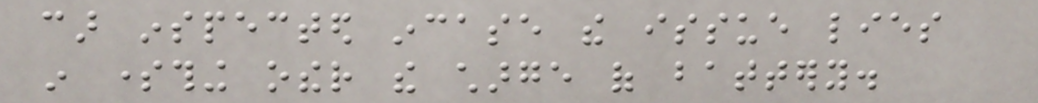car inspected incase the issue lies
in something other the charge of battery.
